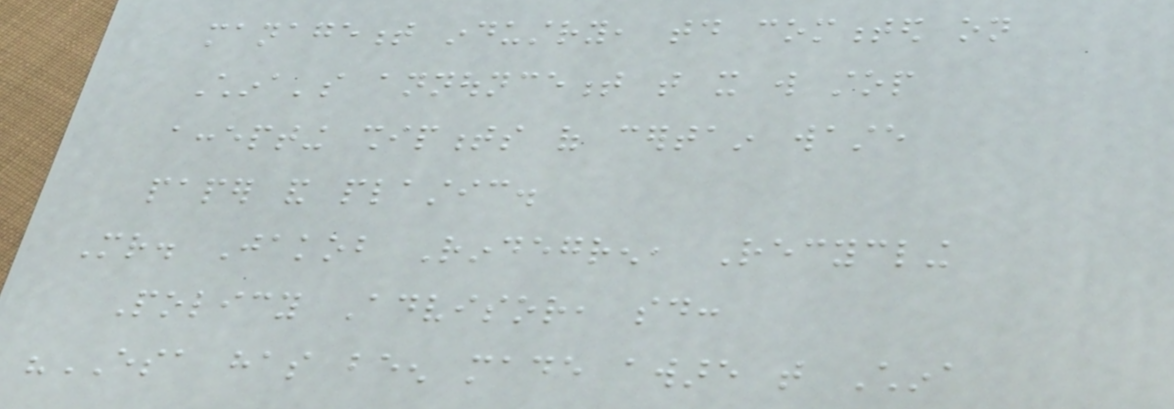management industry, today commented on
China's announcement that it will stop
accepting shipments of certain waste
paper and plastic.
Mr. Jakob Rindegren, Recycling
Policy Advisor, said:
"ESA has been made aware that China
